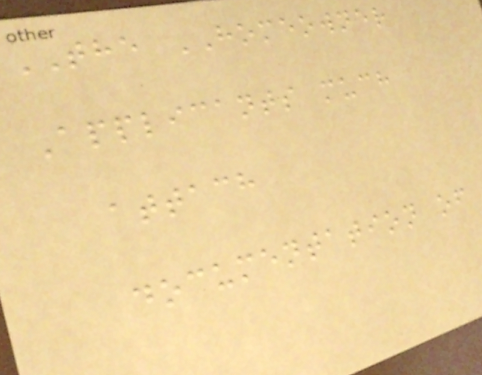THE HOMEOWNER
Applicants much
attach
documentation of
